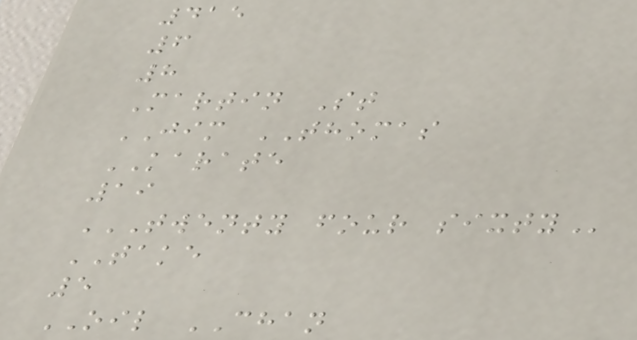415
6
8
Martin St
JIM THOMAS
KARATE
19
TWENTY FOUR SIXTY
TAKE
5
OIL CHAN
